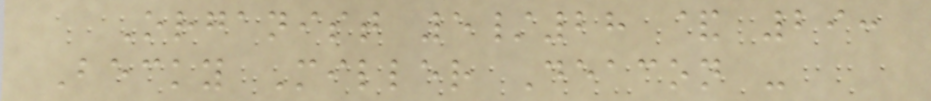Organist 5/28 & 29:
Becky Miller Deacon -
